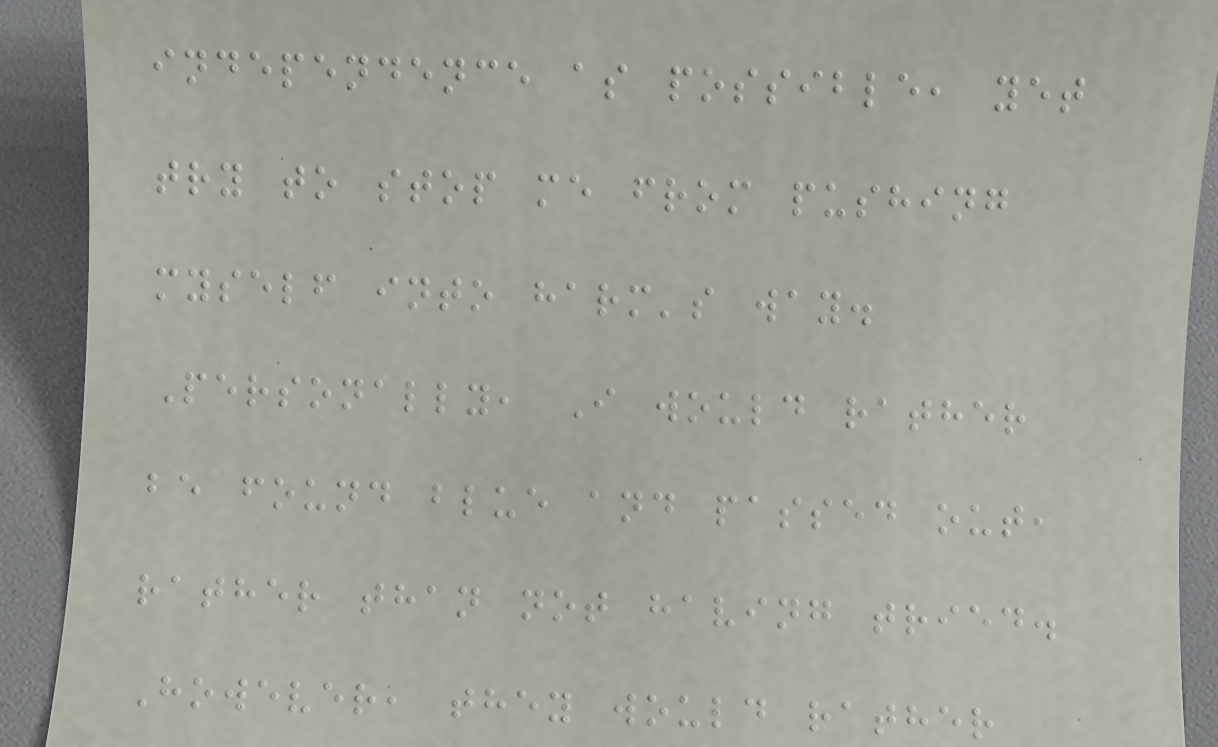independence as possible, yet
try to stop me from pushing
myself into harm's way.
Personally, I would rather
be found blue and passed out,
rather than not having tried.
However, they would rather
